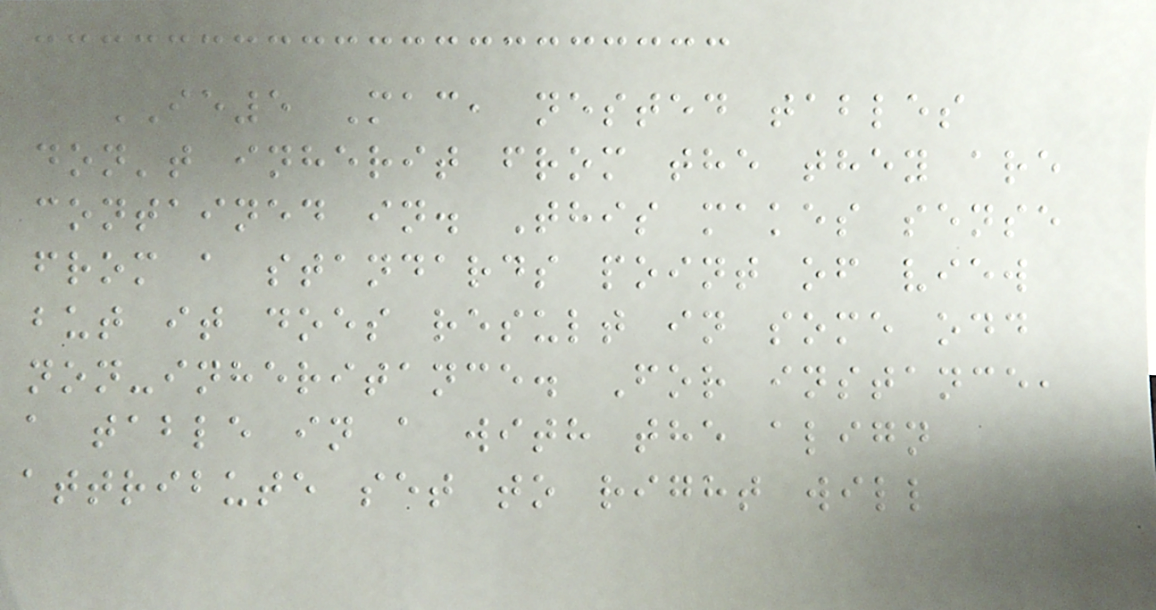IE5 Mac, nested tables
don't inherit from the they are
contained in. This makes sense
from a standards point of view
but it does result in some odd
non-inheritance. For instance,
a table in a with the align
attribute set to right will
